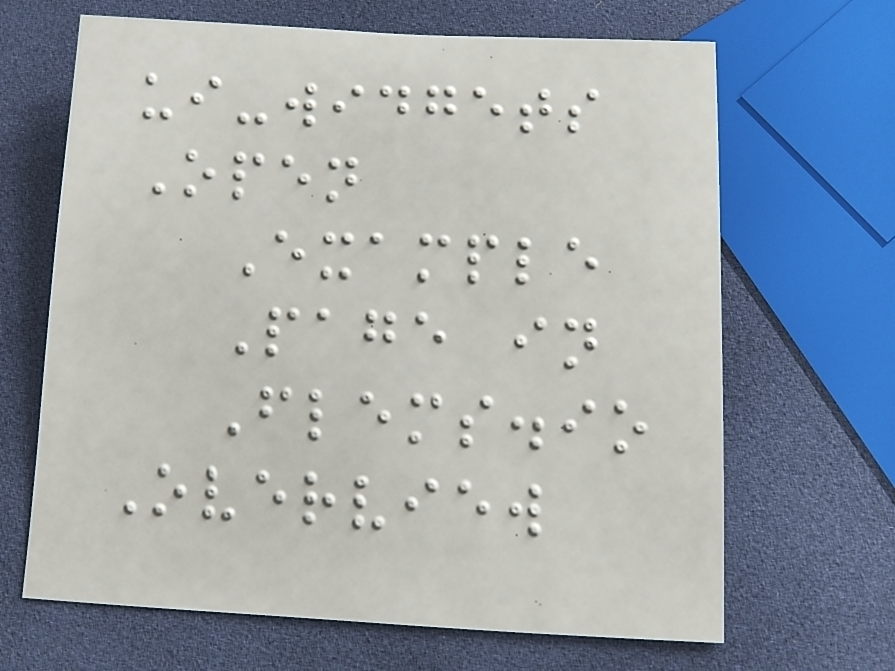ui-widgets
Open
Example
Page in
Flems.io
Overview
